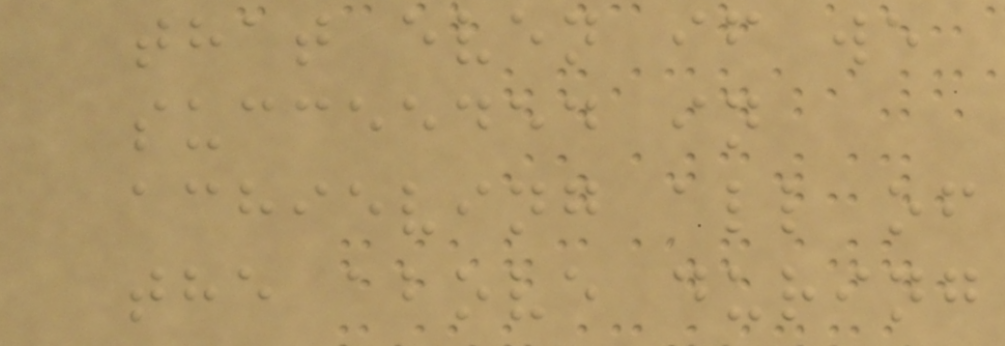that even if we
succeeded in
achieving all of
the above during
